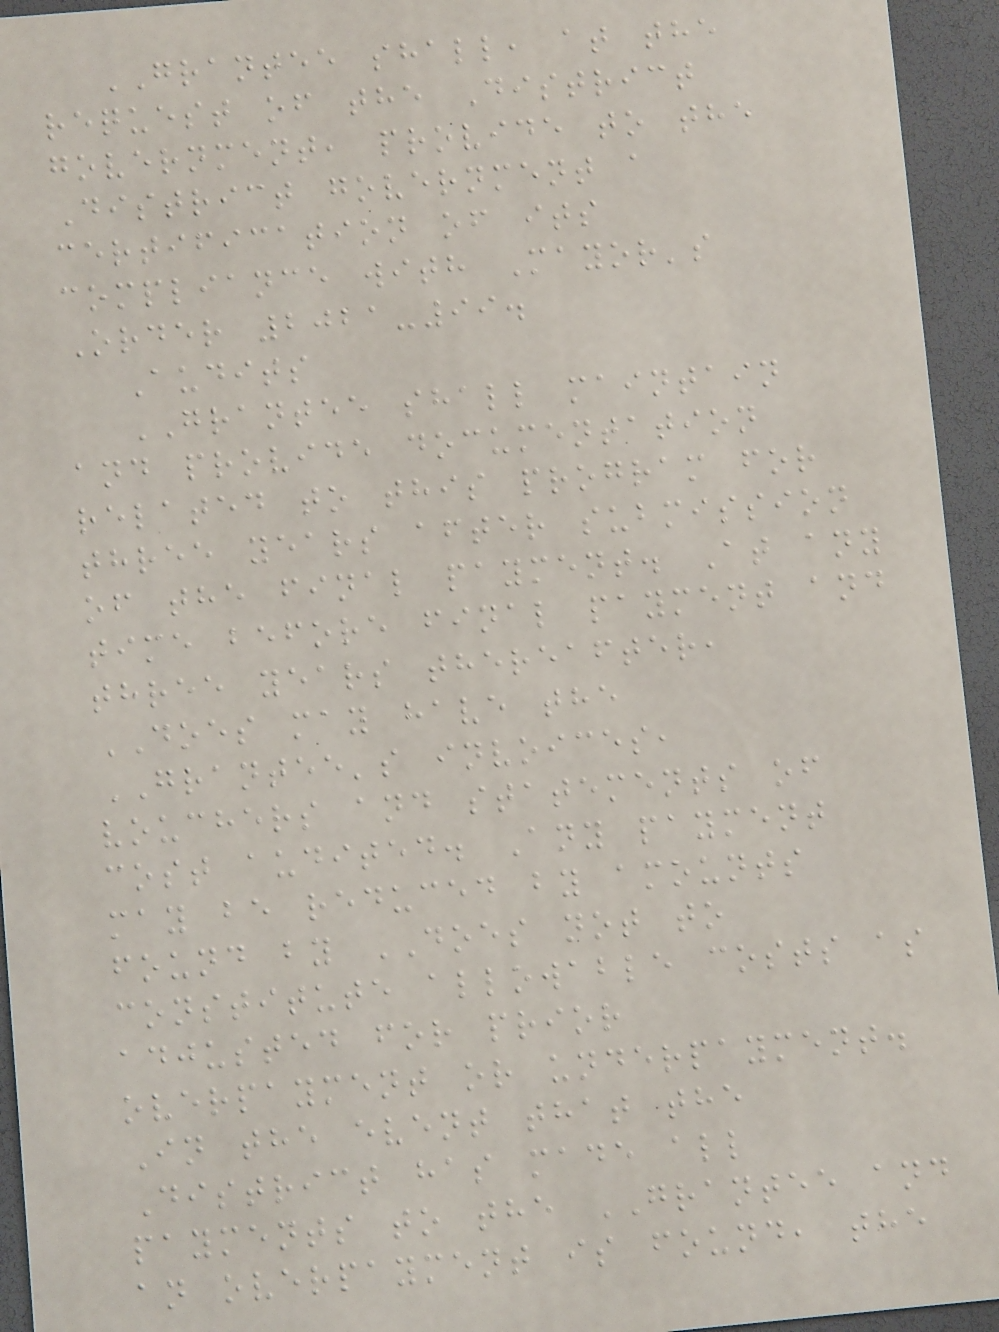GRANTEE shall, at the
request of the District
government, provide to the
District government a
certification of its
compliance with Mayor's
Order 2021-99.
Audits
GRANTEE shall maintain
and provide documentation
related to this program for
three years after submission
of the final payment. At any
time before final payment and
three years thereafter,
DOES may have the
GRANTEE's invoices,
vouchers and statements of
cost audited. Any payment
may be reduced by amounts
found by DOES not to
constitute allowable costs as
adjusted for prior
overpayment or underpayment.
In the event that the
District has made all
payments to the GRANTEE and
an overpayment is found, the
